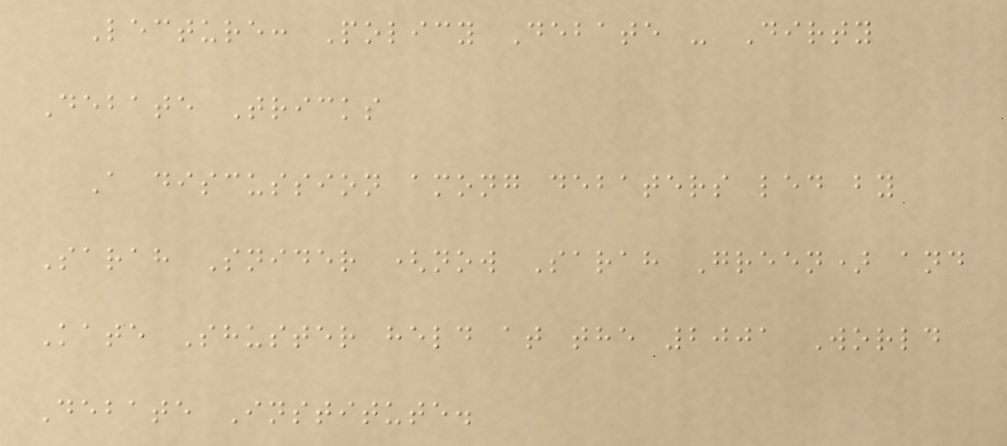Lecture: Policy Debate - Dirty
Debate Tricks
A discussion among debaters led by
Sarah Snider (now Sarah Green) and
Kate Shuster held at the 2001 World
Debate Institute.
